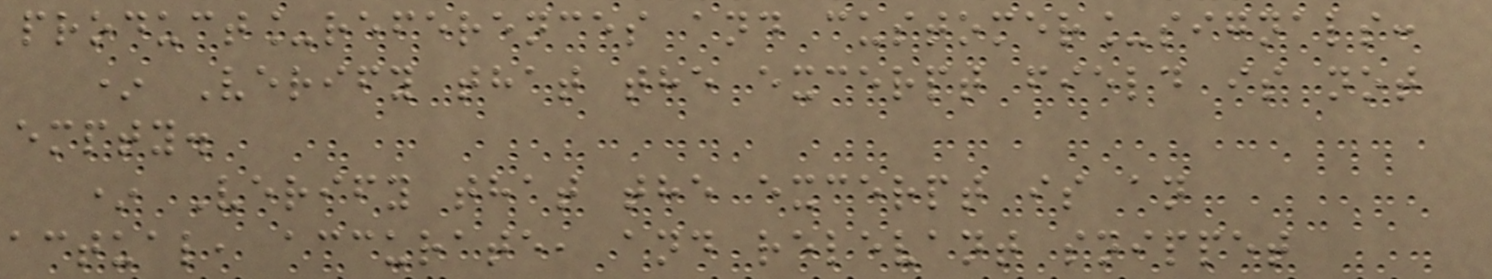product_references and customer_signals:
* Verify that the excerpt field is not
empty.
* Verify that the excerpt is an
actual, accurate, and relevant snippet
